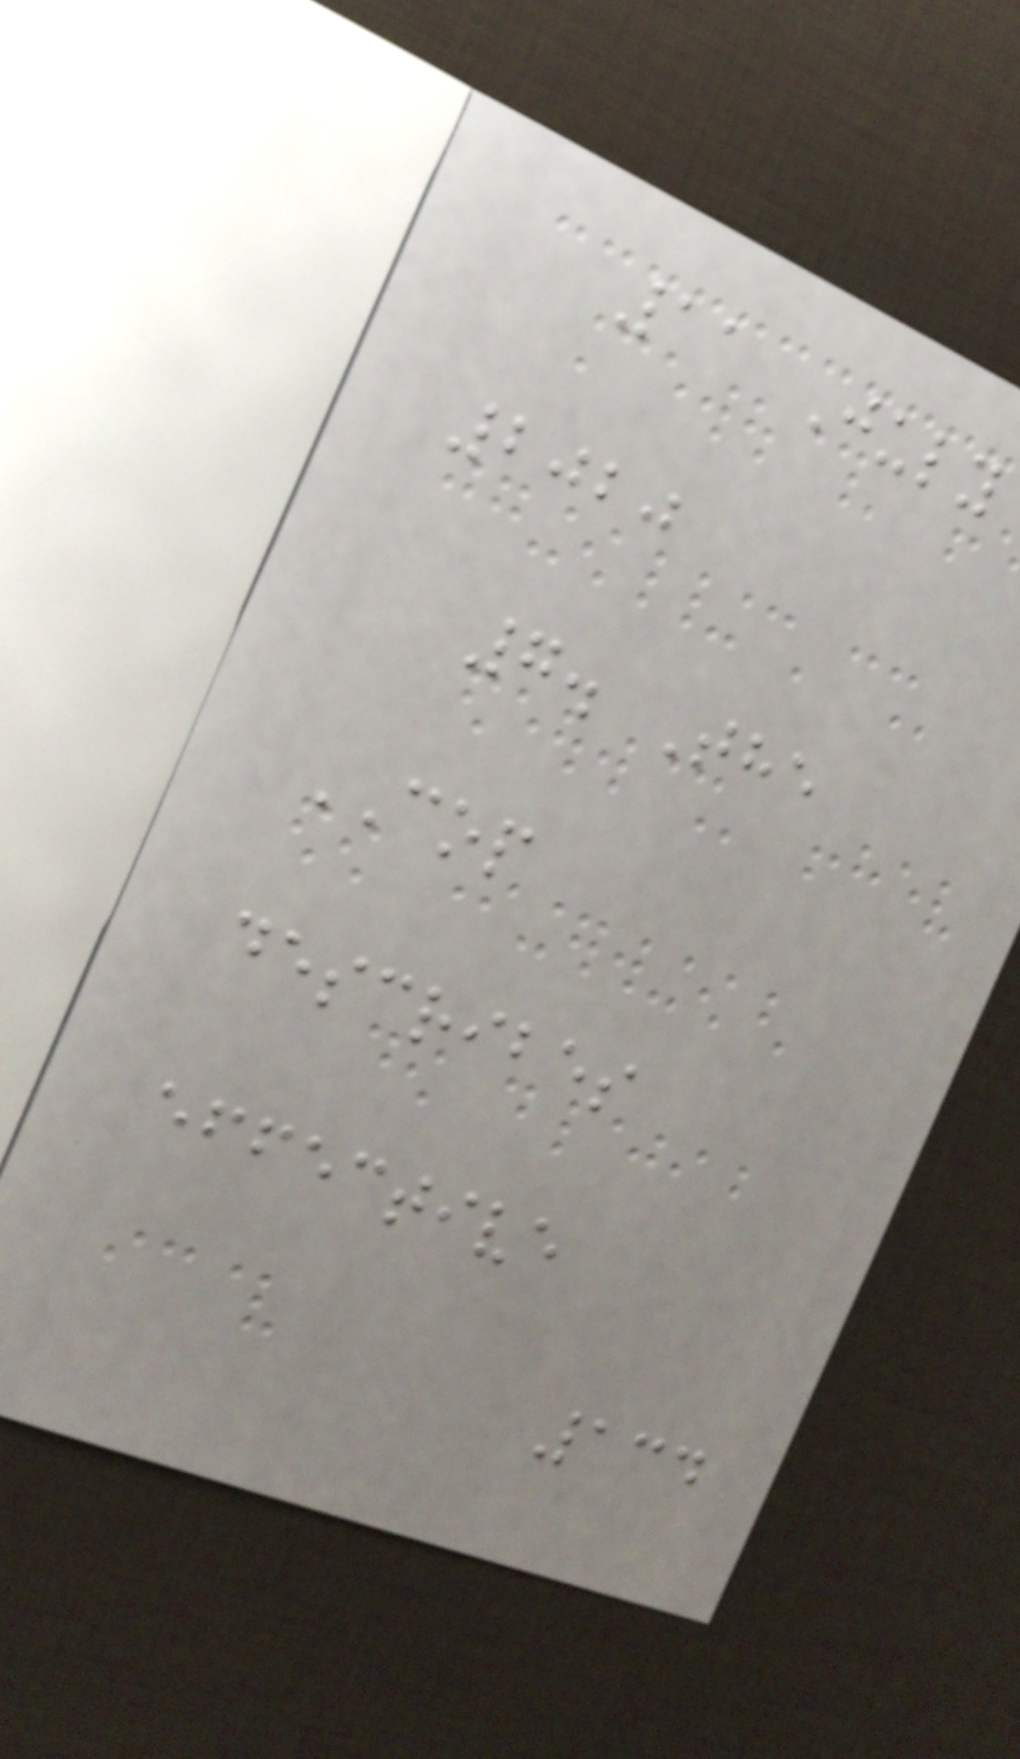11 July
2020
7. The
COP
describes
effective
134
